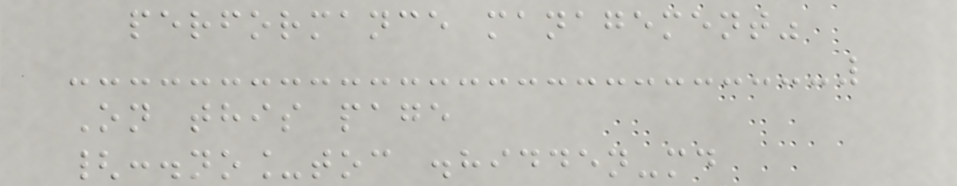performance management"
On this page
{:.no_toc .hidden-md
